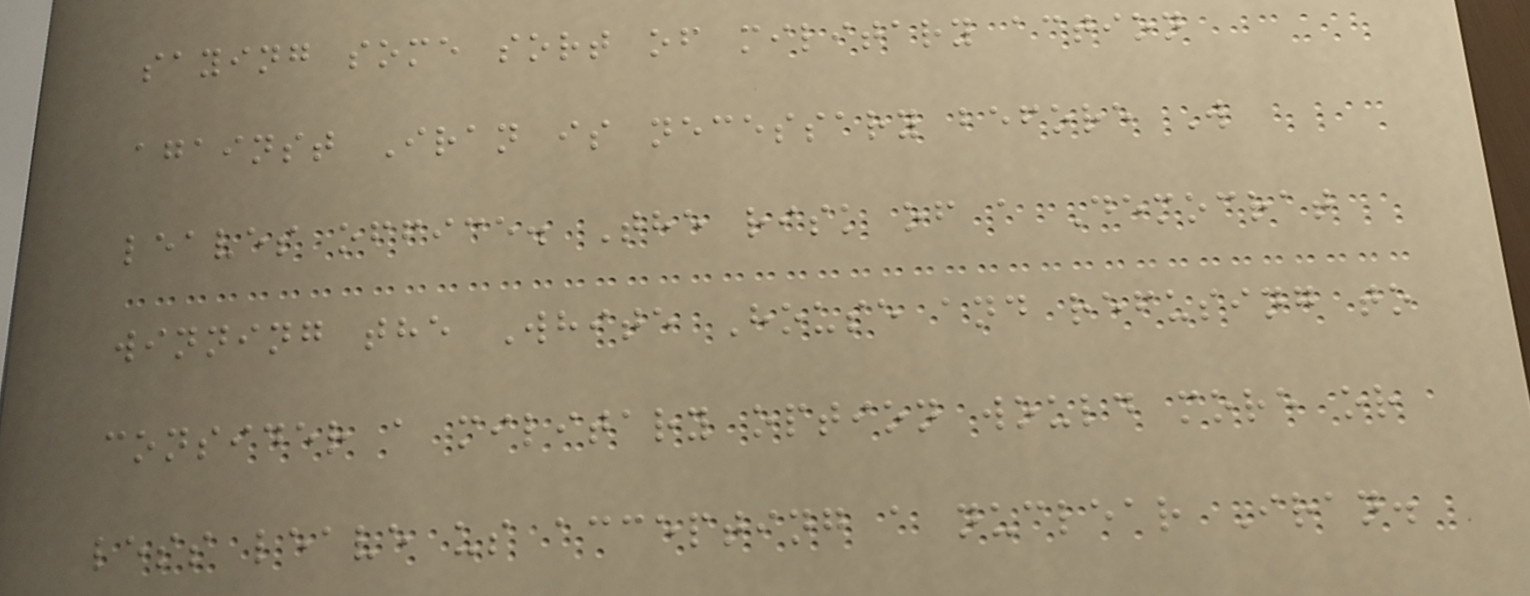saying some sort of military action
against Iran is necessary before W
leaves office. The risk of a Democrat
winning the White House and refusing to
consider a military option would more or
less leave us accepting a nuclear Iran.
